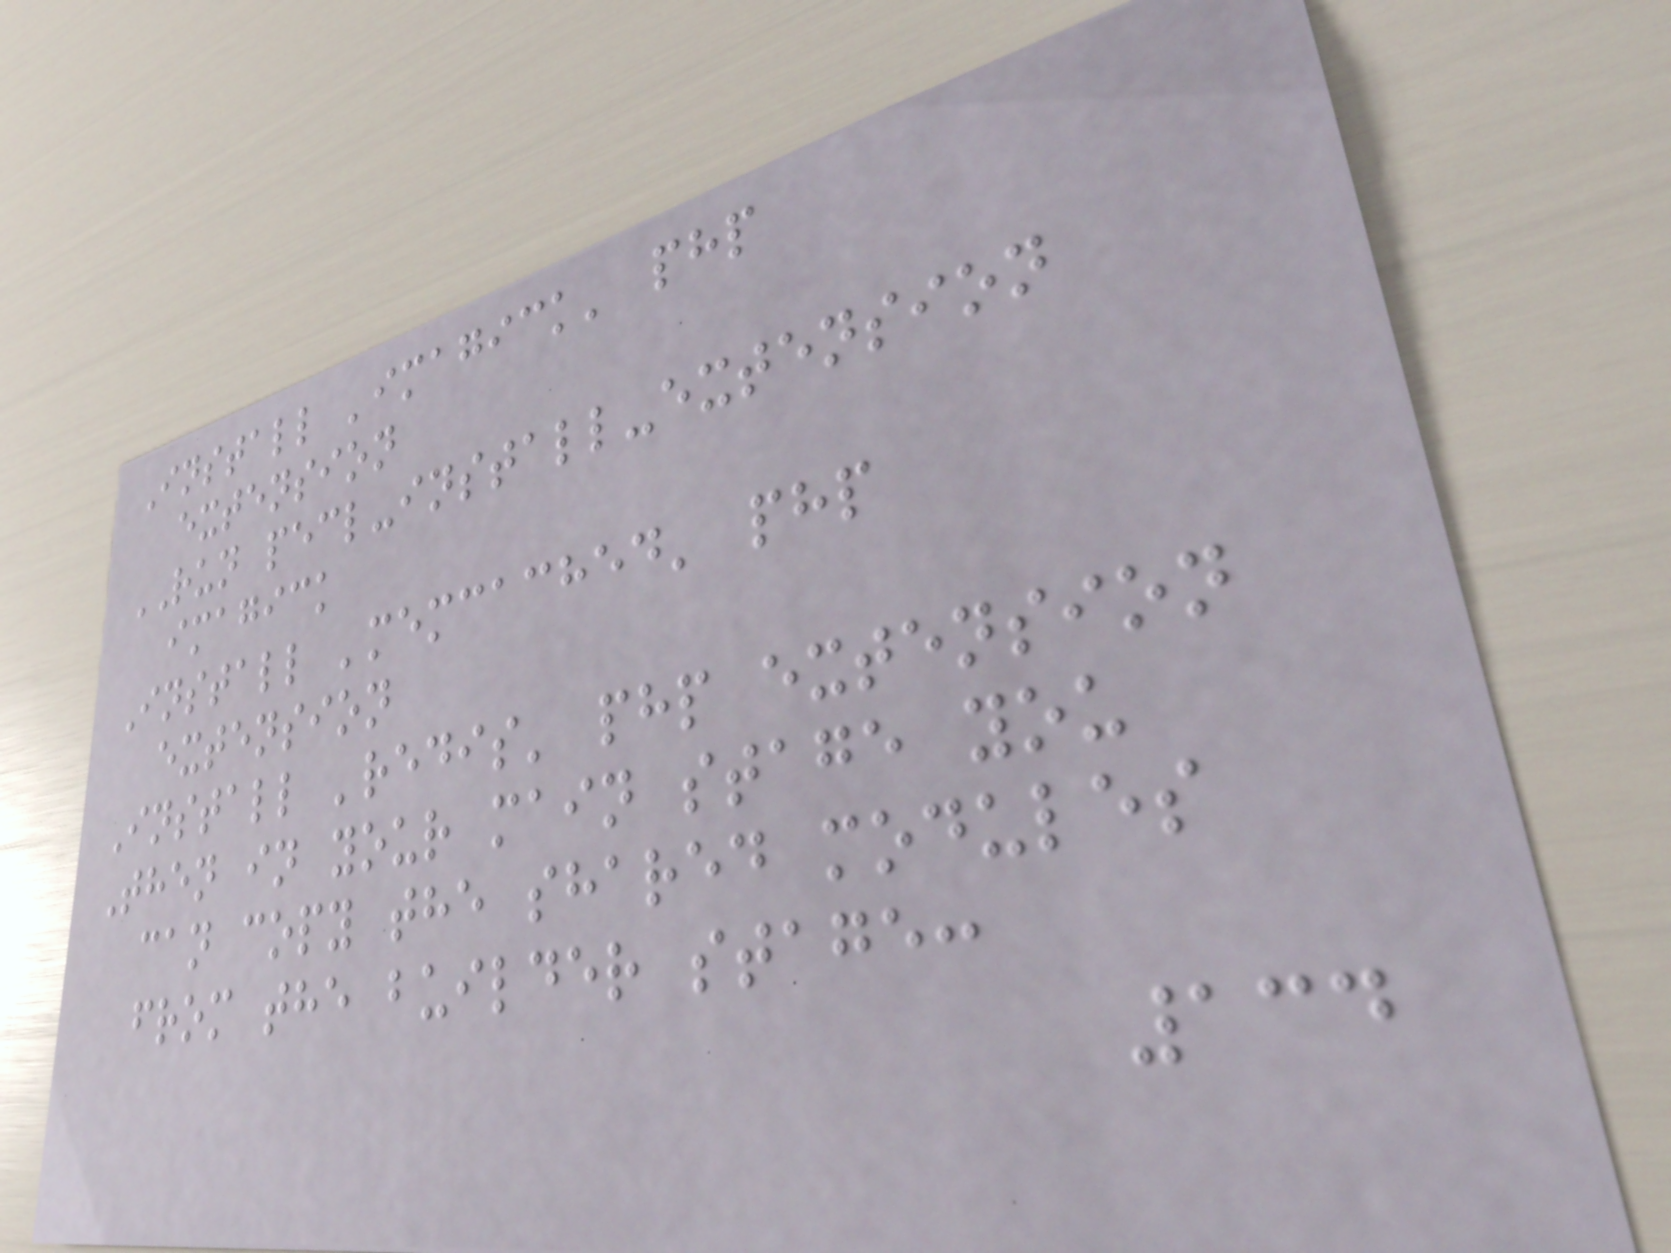Install 'imagick' php
extension
RUN pecl-install-extension
imagick
Install 'memcached' php
extension
Install 'redis' php extension
Then in your main stage you
can copy the shared modules
from the builder stage:
134
